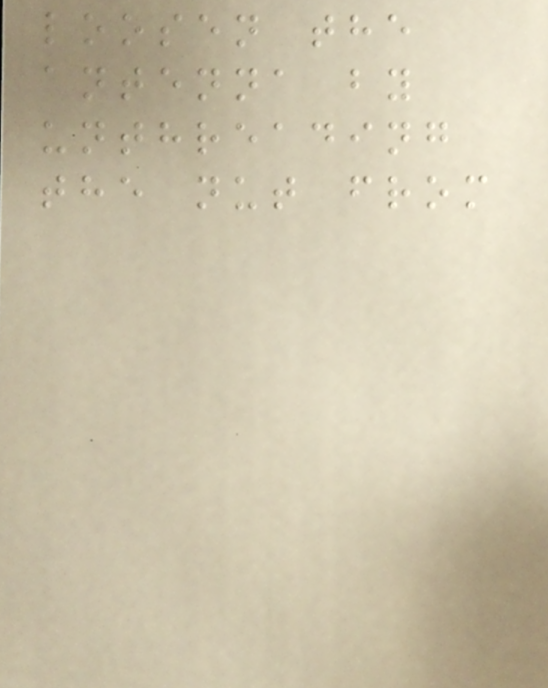loosen the
antenna by
unthreading
the nut from
